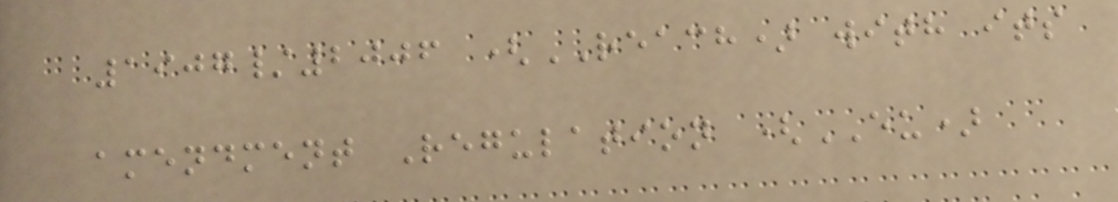1907/2006 (REACH) with its
amendment Regulation (EU)
